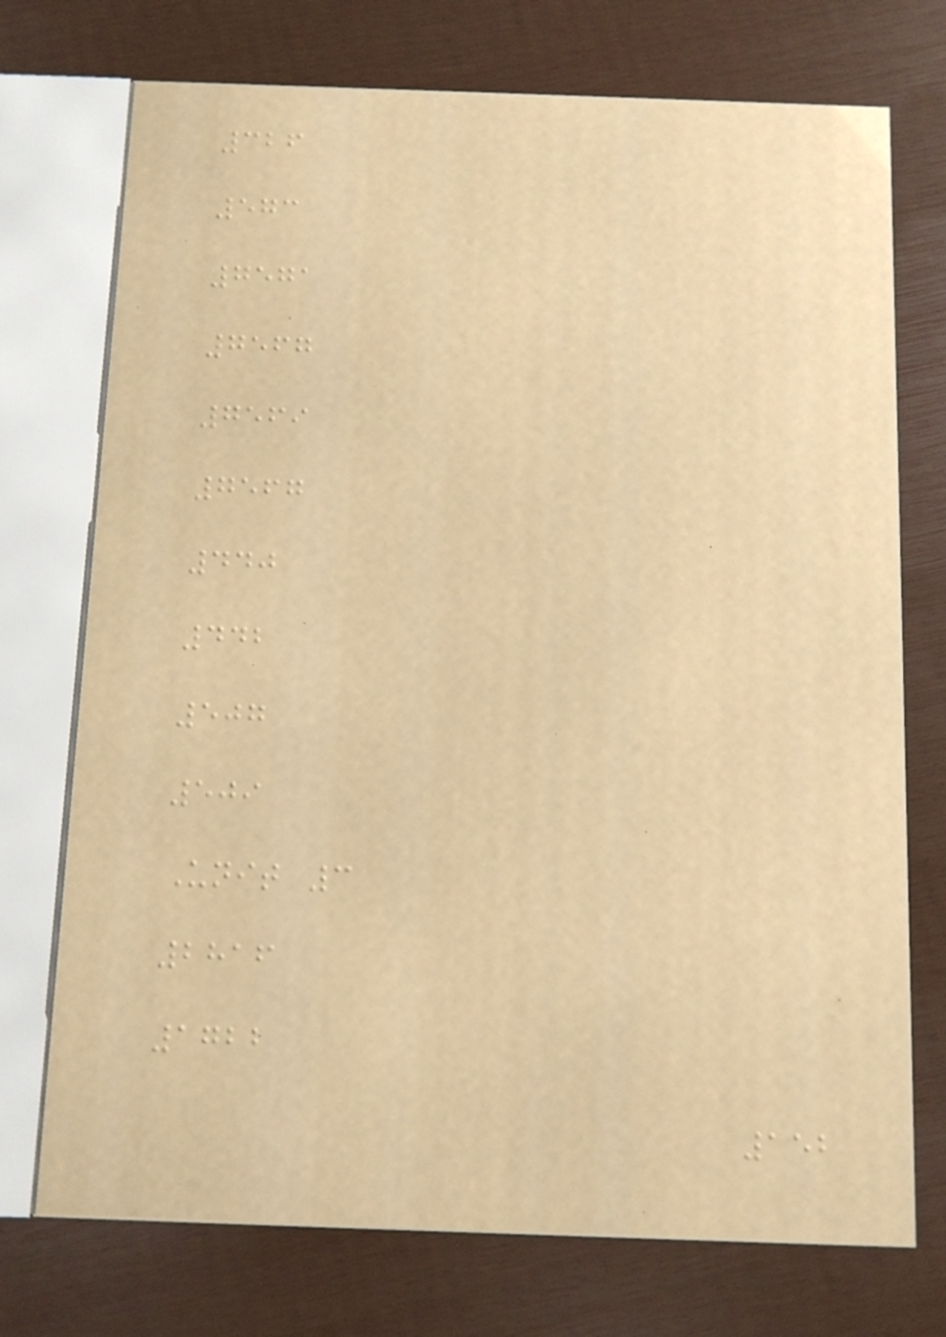326
573
7571
7567
7569
7567
440
442
507
509
Unit 3
2816
1722
152
